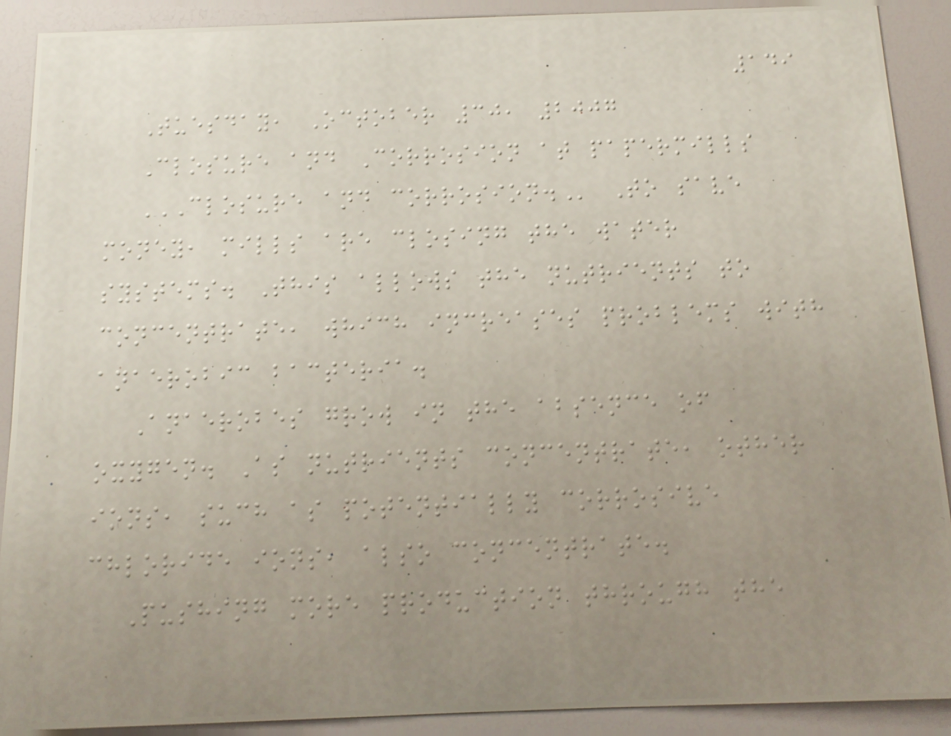149
Tuesday, October 30, 2007
Closure and Corrosion at papermills
CLOSURE AND CORROSION. To save
money, mills are closing the water
systems. This allows the nutrients to
concentrate, which increases problems with
anaerobic bacteria.
Anaerobes grow in the absence of
oxygen. As nutrients concentrate, other
ions, such as potentially corrosive
chloride ions, also concentrate.
Pushing more production through the
